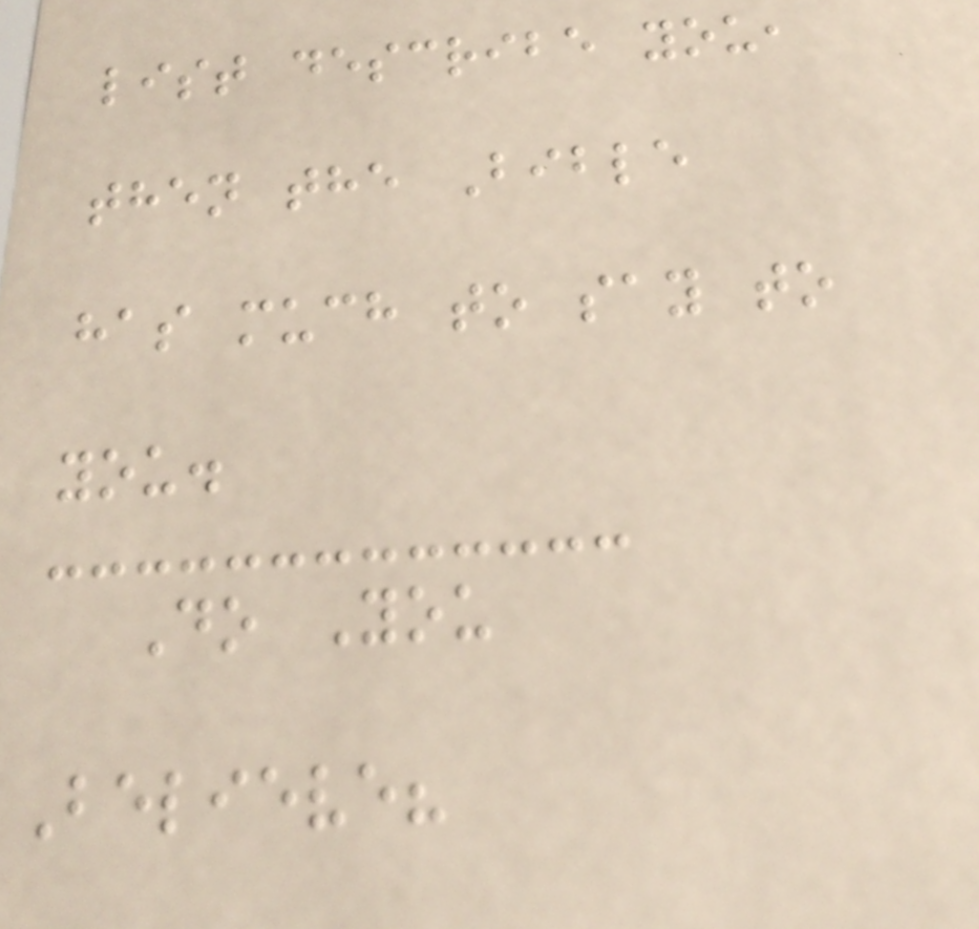list describe you,
then the Bible
has much to say to
you.
Do You
Believe?
